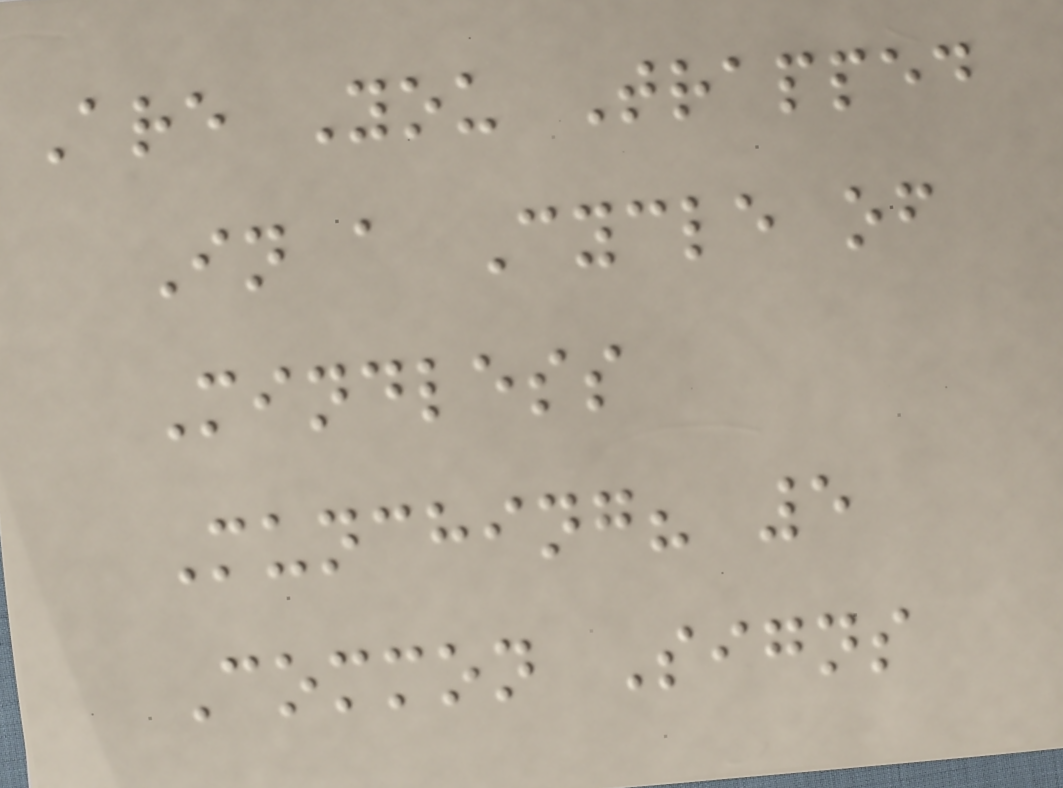Are You Trapped
In a Cycle of
Mindless
Munching? 5
Common Signs
